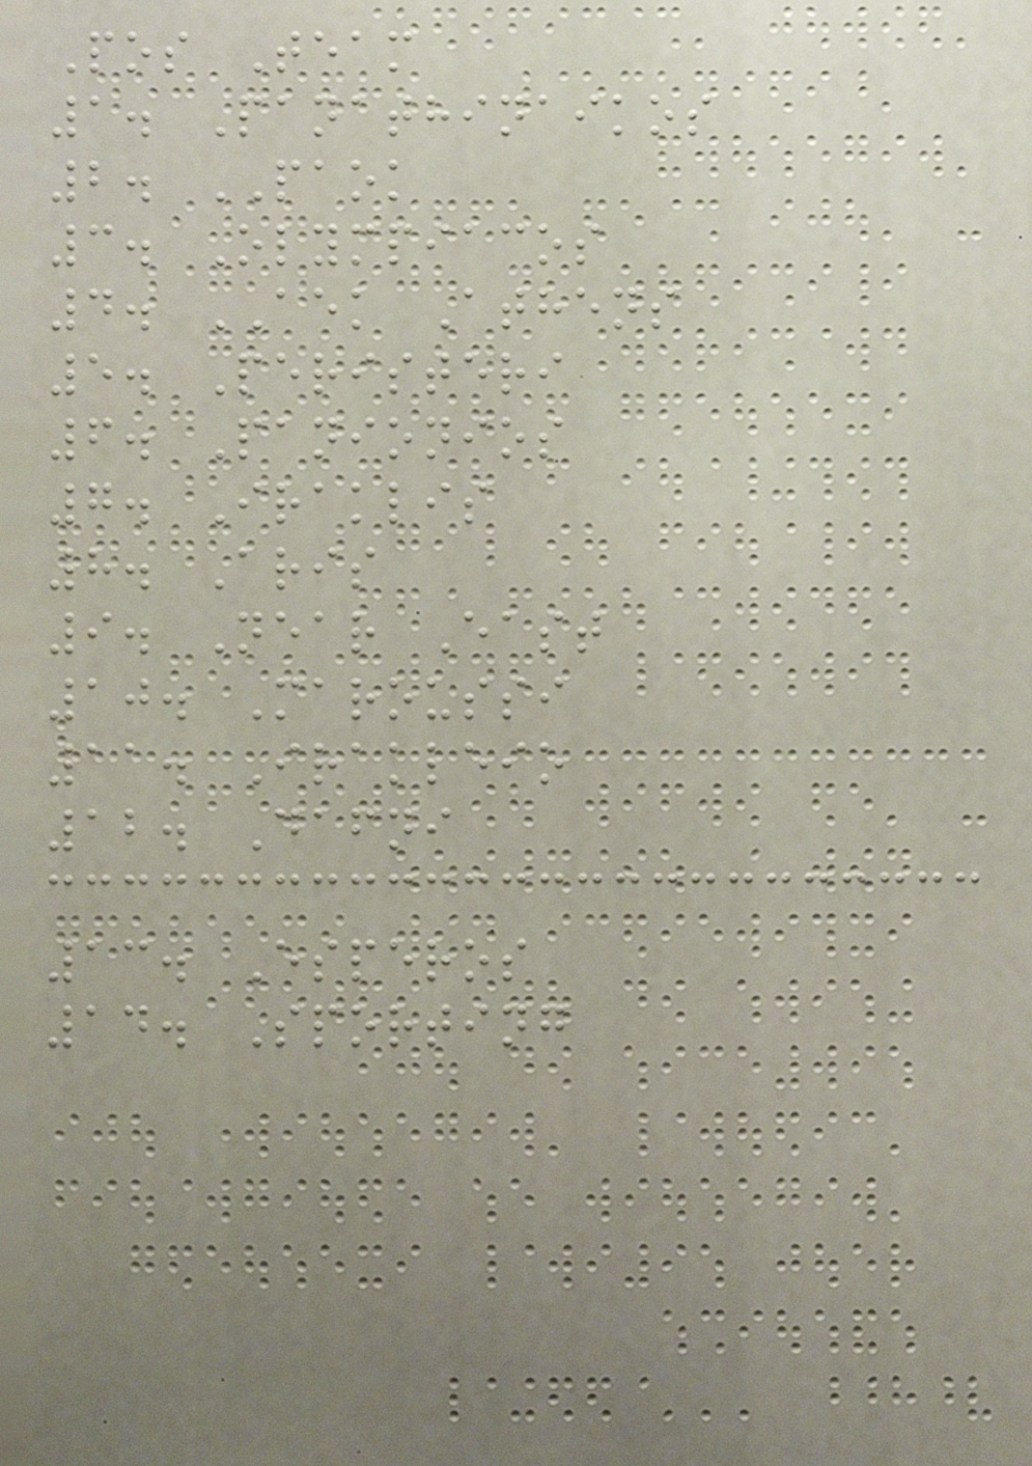Pos Team
1. Panathinaikos
2. PAOK
3. Olympiacos
4. AEK Athens
5. Peristeri
6. Panionios
7. Iraklis
8. Aris
9. Near East
10. Maroussi
11. Irakleio
12. Dafni
13. Esperos
14. Sporting
